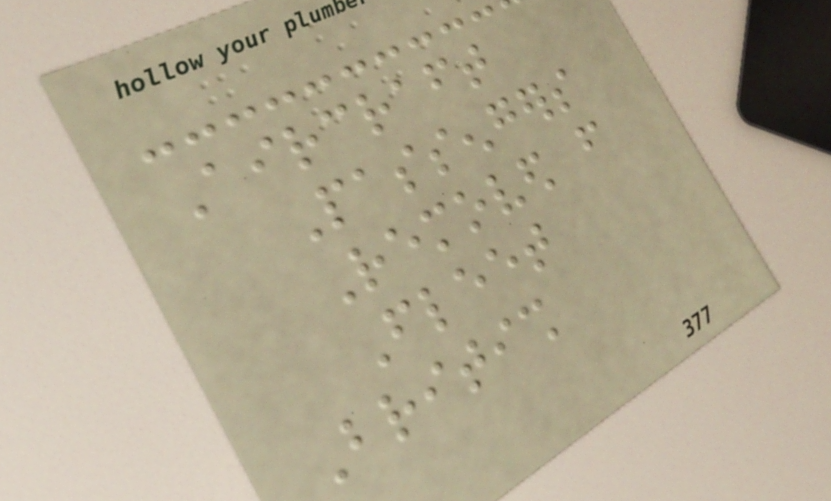Aircraft
Passengers
Removed from
Fleet
British
